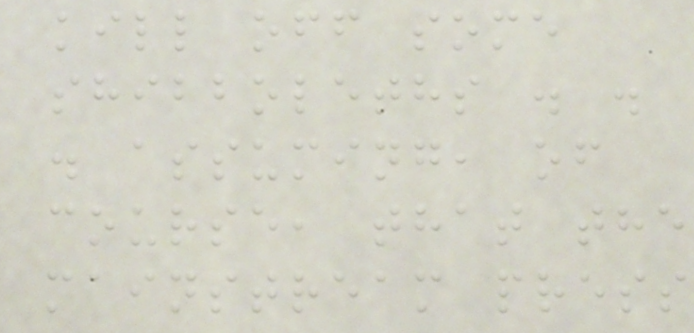kill off some
shibboleths . .
. assuming, of
course, that the
mainstream press
